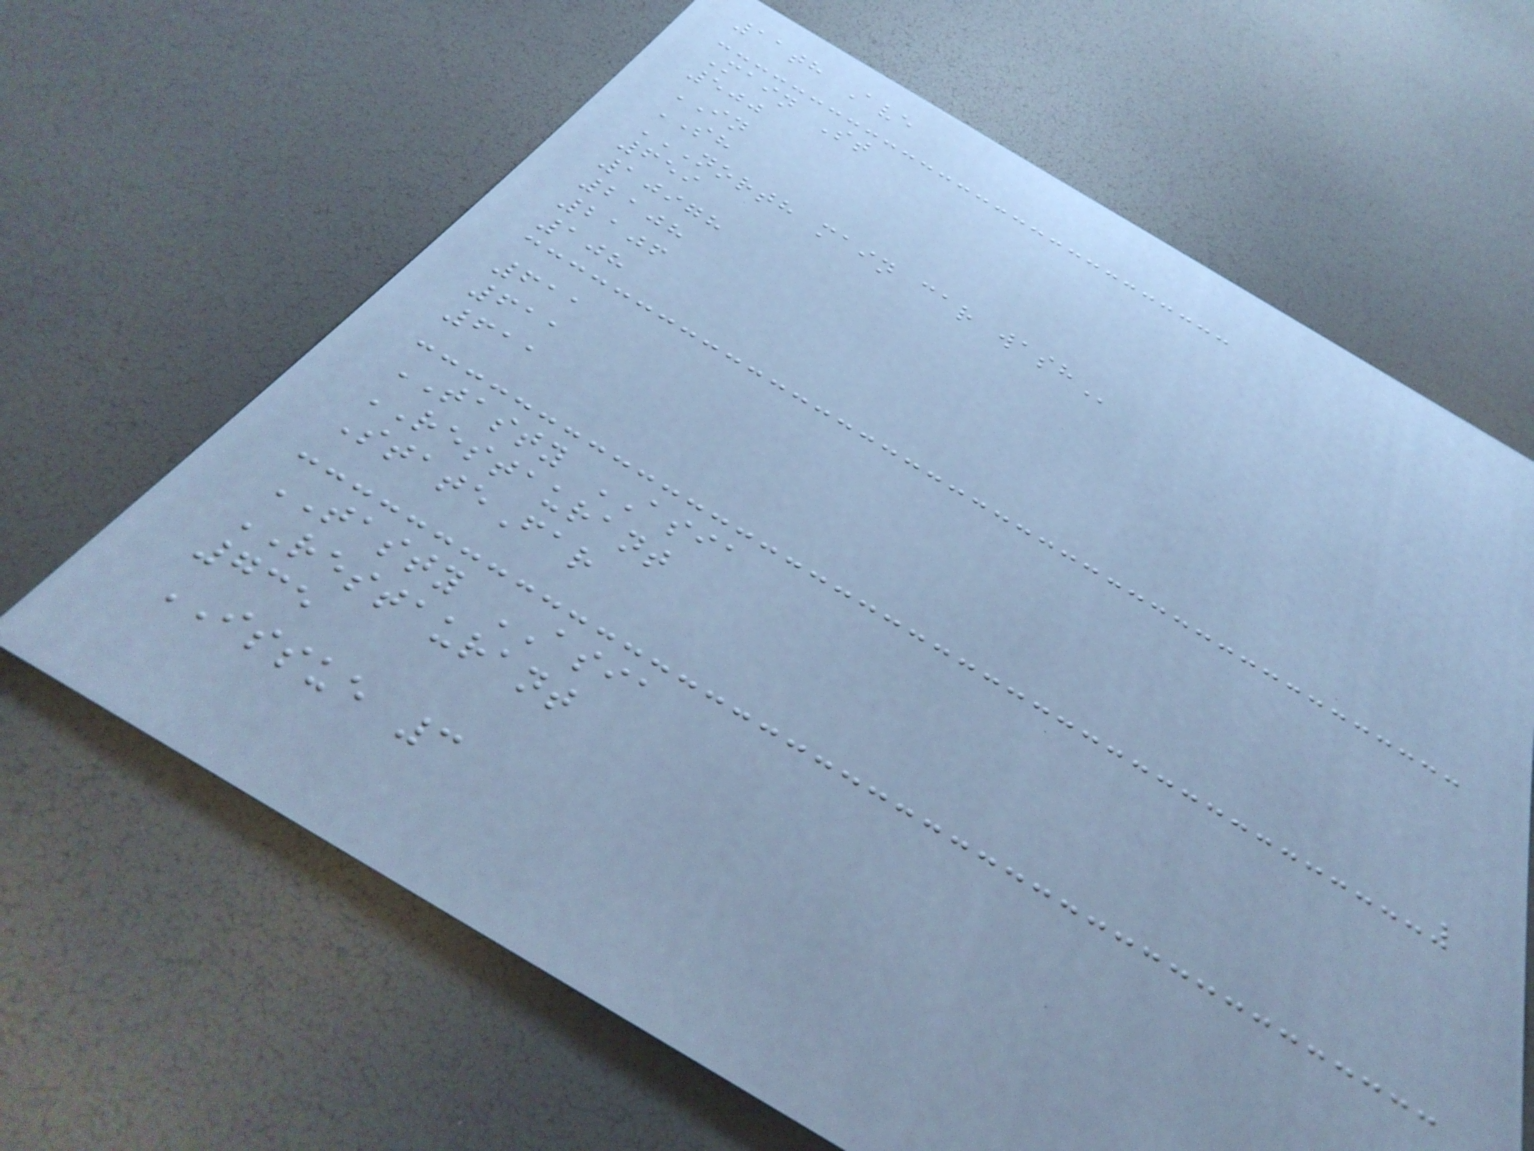11th Ave
Main St
500
IN
SH
NORTH MAIN CAR WASH
659
10978
2108
2106
108
611
611
611
TASTY ASIA
RESTAURANT
StateFar
TASTY ASIA
RESTAURANT
735
ISSUE 3
